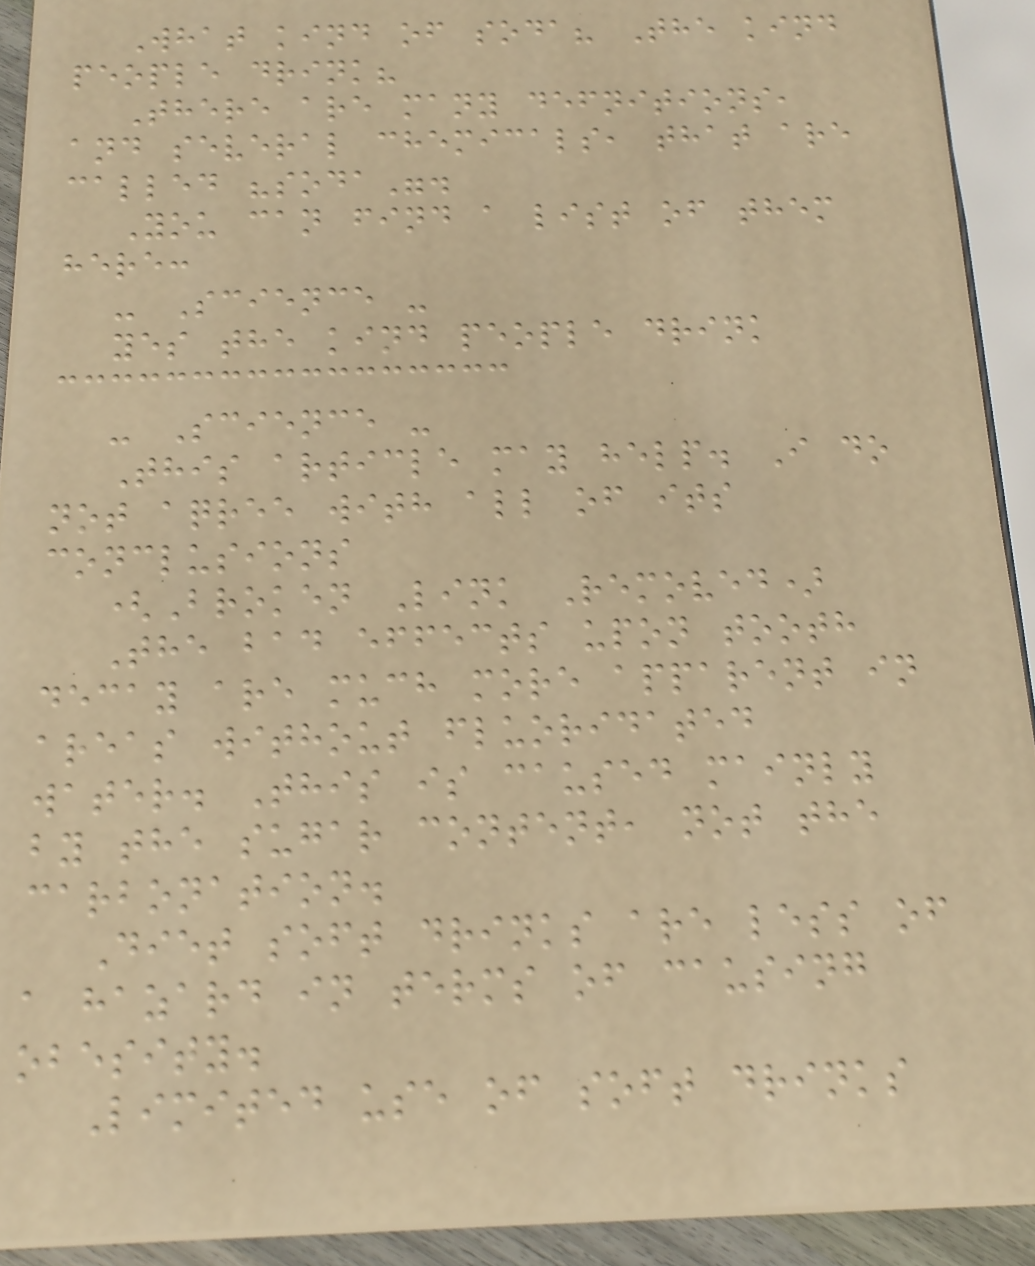What kind of soda? The kind
people drink?
There are many defnitions,
and several chemicals, that are
called "soda".
You can find a list of them
here:
- Science -
yes the kind people drink
- Science -
This article may help. I do
not aqree with all of its
conclusions
(Broken Link Removed)
The bad effects upon tooth
decay are much more apparent in
areas without fluoridated
water. This is caused mainly
by the sugar content, not the
carbonation.
Diet soft drinks are less of
a hazard in terms of causing
obesity.
Limited use of soft drinks
